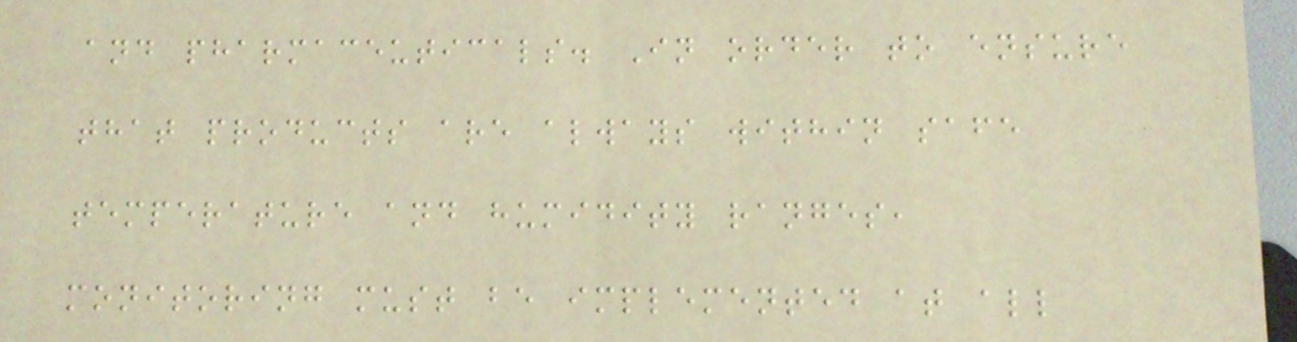and pharmaceuticals. In order to ensure
that products are always within safe
temperature and humidity ranges,
monitoring must be implemented at all
